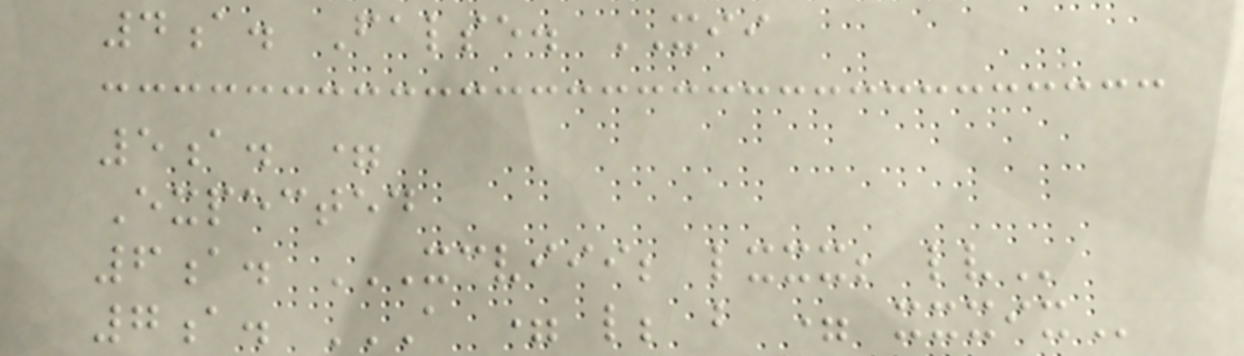4a. False. XII
5a. =
Expected
6a. XCVIII; LXXX; LV
7a. A = L; B = XXXIX
